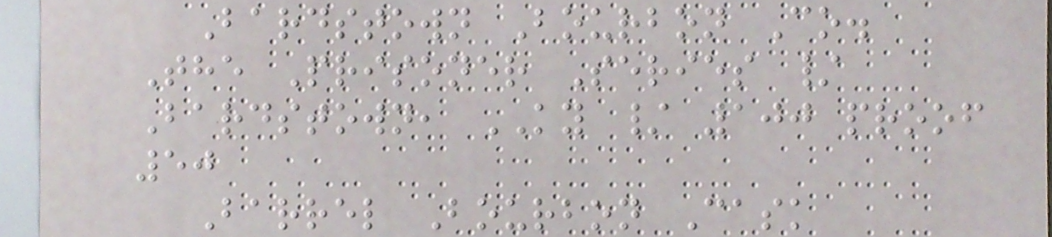Bardstown Bourbon Co.
The Prisoner Series /
Bardstown, KY / 100 proof
50
Barrel Bourbon Cask
